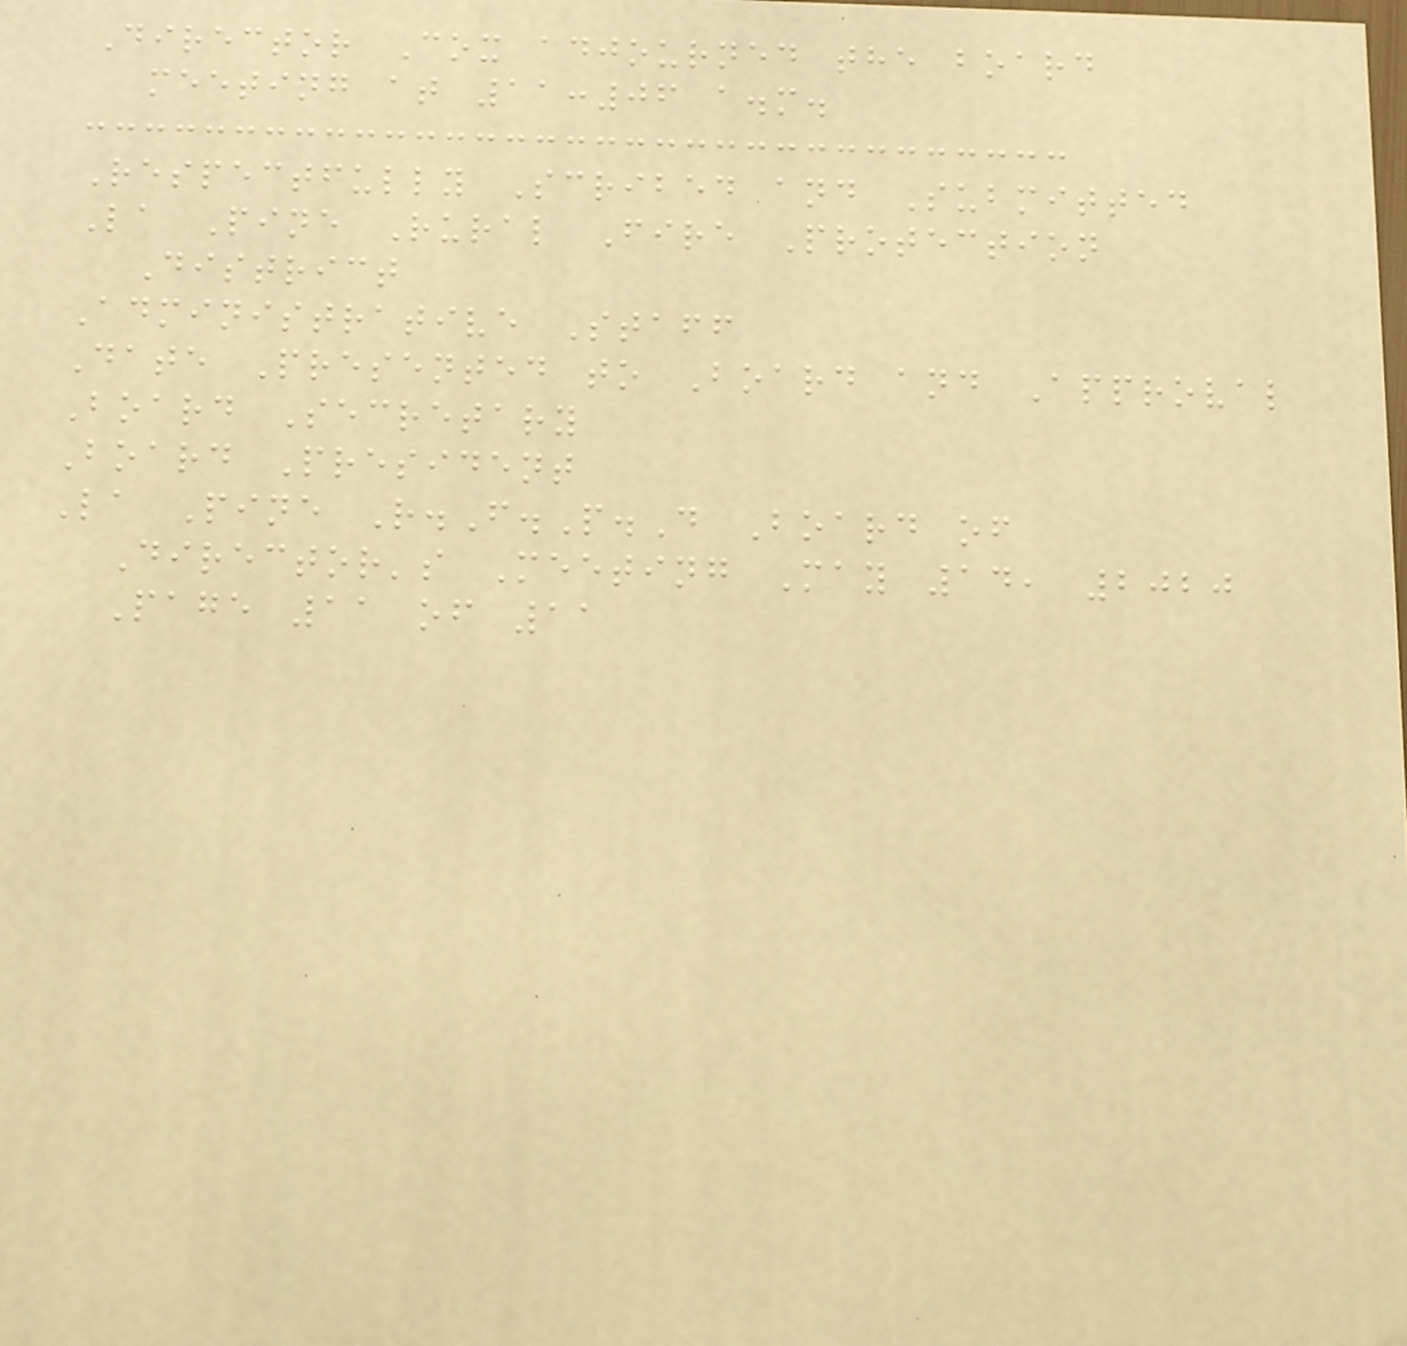Director Cox adjourned the board
meeting at 11:06 a.m.
Respectfully Scribed and Submitted
La Pine Rural Fire Protection
District
Administrative Staff
Date Presented to Board and Approval
Board Secretary
Board President
La Pine R.F.P.D Board of
Director's Meeting May 14, 2020
Page 11 of 11
